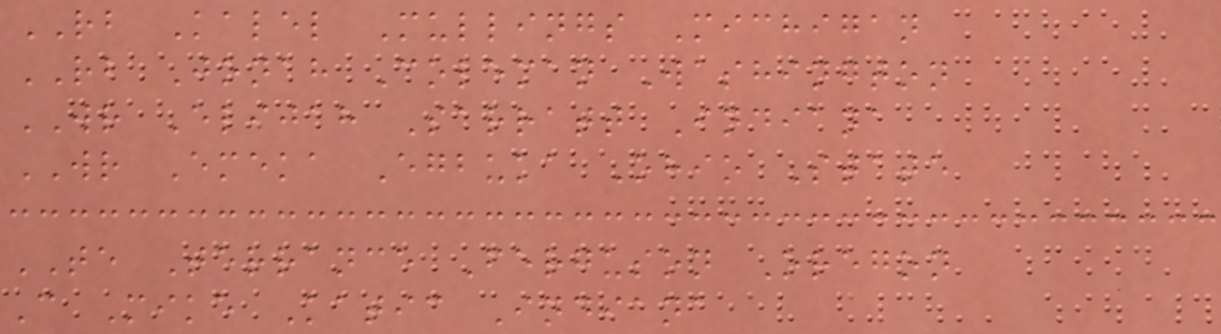RB Kalel Mullings Michigan
RB Jonah Coleman Washington
WR Elijah Sarratt Indiana
WR Emeka Egbuka Ohio State
TE Terrance Ferguson Oregon
C Mike Katic Indiana
